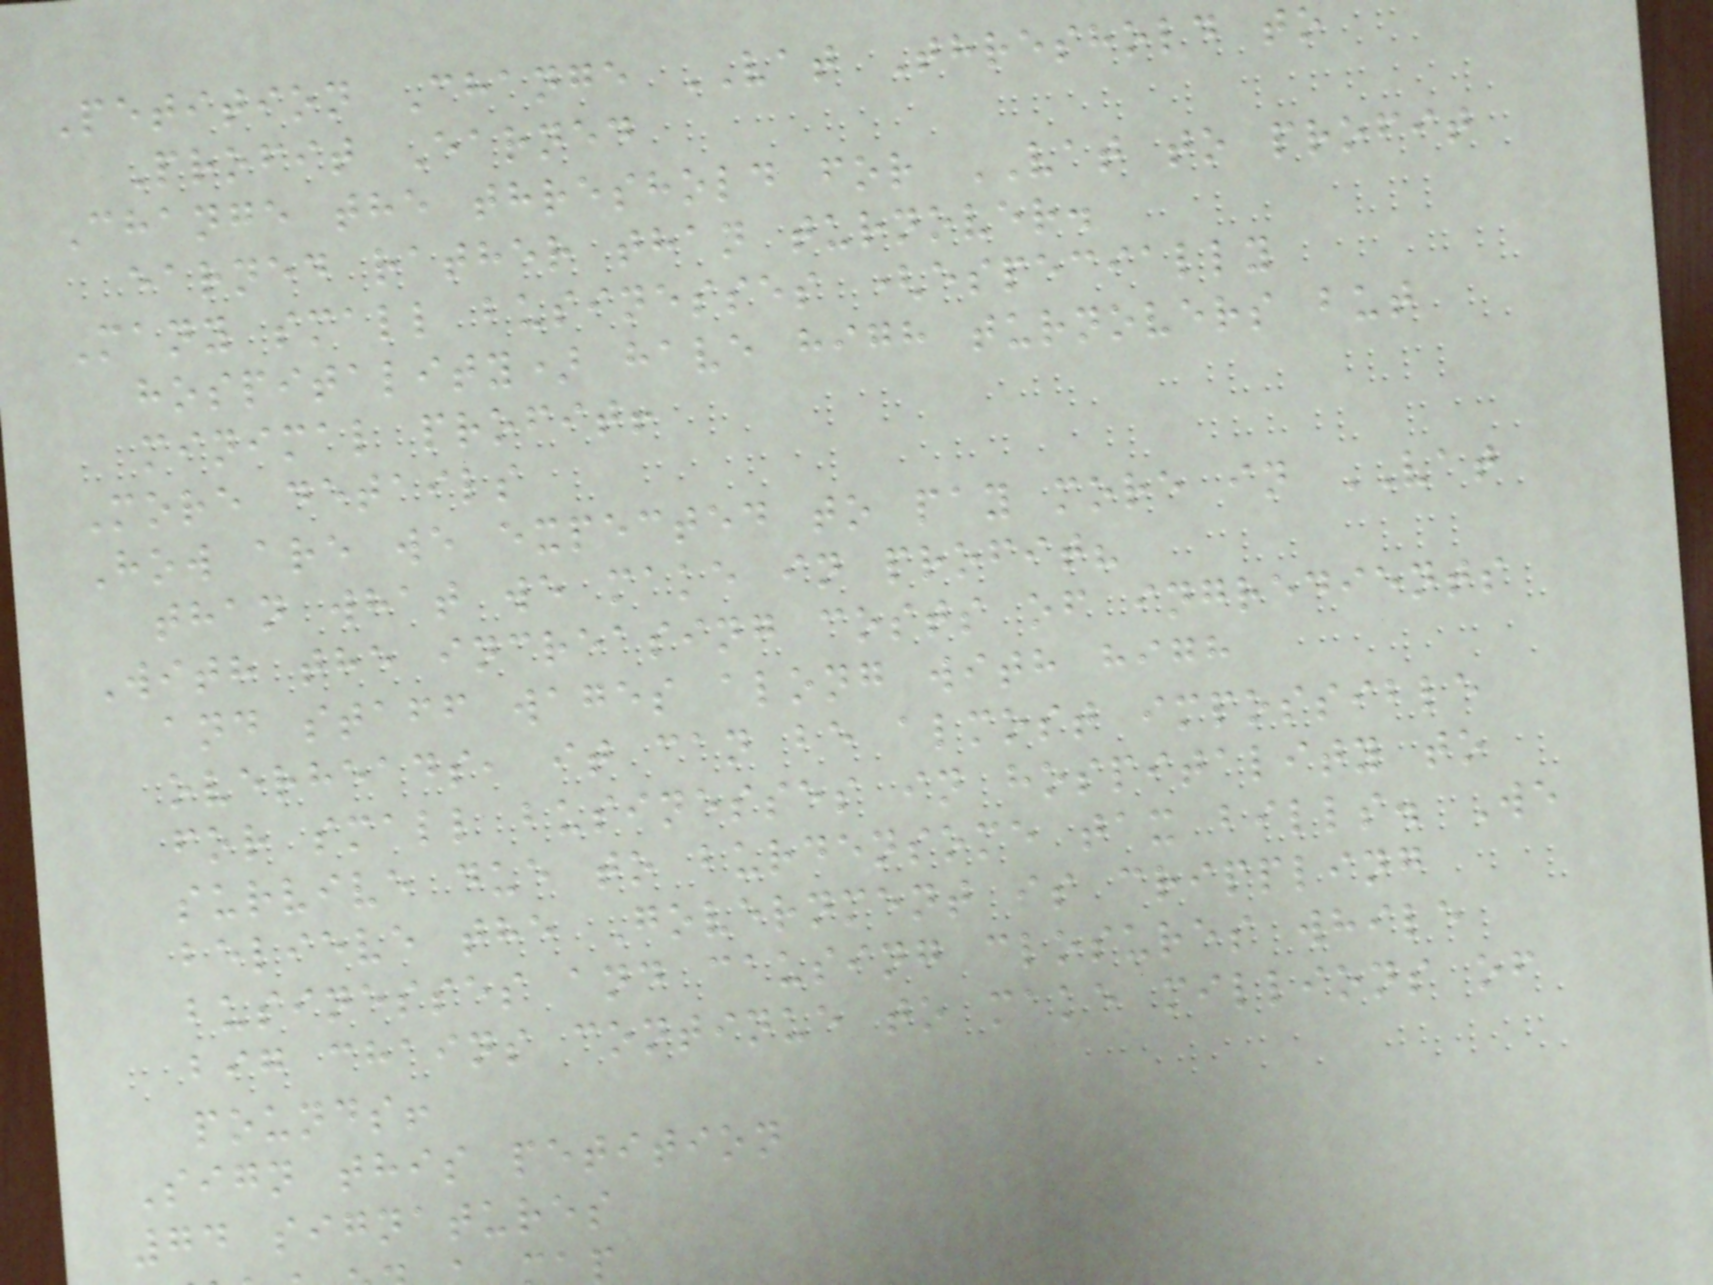Petition Change VAT Threshold to
Profit Earned
Change the threshold for VAT to profit
earned rather than turnover.
Many small businesses (especially
hospitality) have high turnovers but
minimal profit!
More details
How are we expected to pay more in VAT
than what we make in profit?
With the increasing costs of ingredients
and staff wages along with high
overheads, it can be almost impossible
for small businesses in hospitality to
survive due to burdensome tax bills. We
believe the Government is crippling
businesses and causing closures while
big chains continue to make millions of
pounds!
Sign this petition
74 signatures
